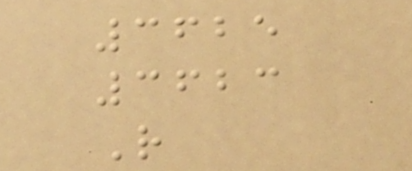3625
3623
R
